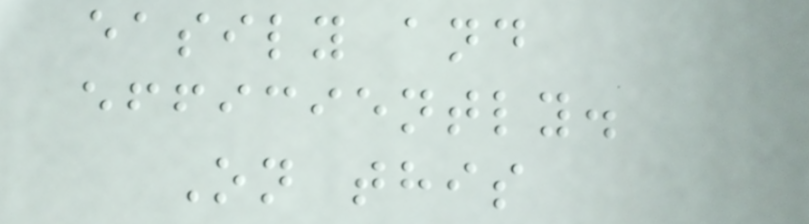easily and
efficiently.
On this
